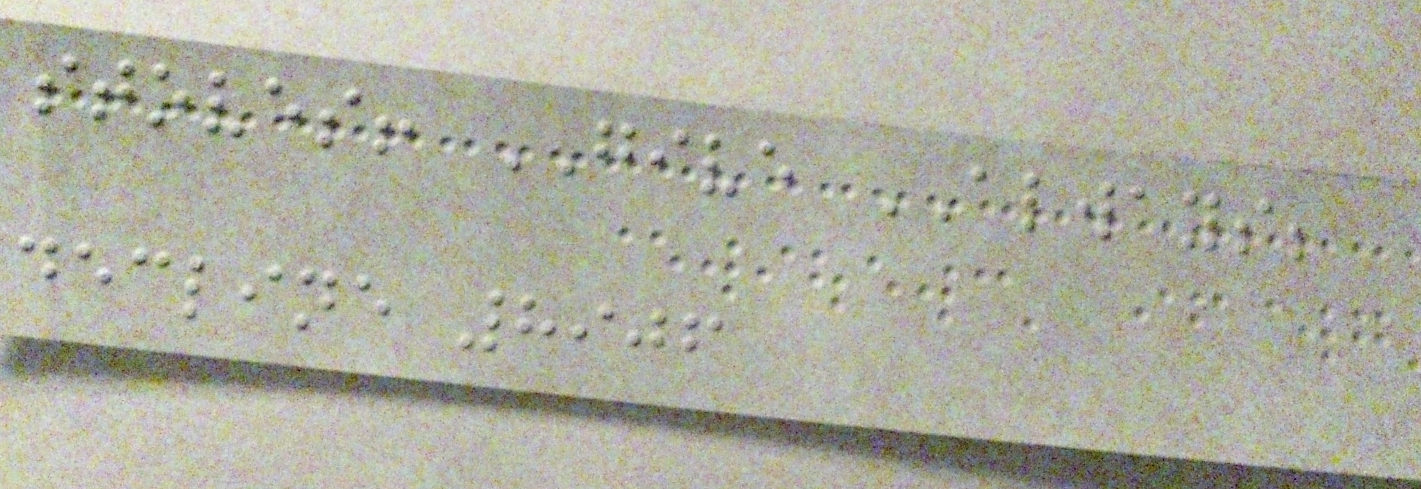stoves! GIVE ALWAYS;
decline 8906
